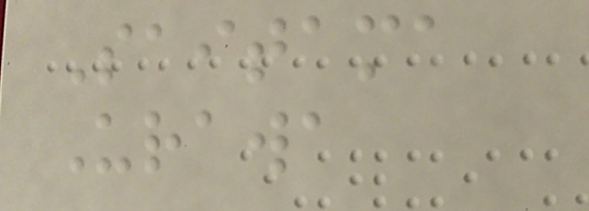Saitama
Urawa
